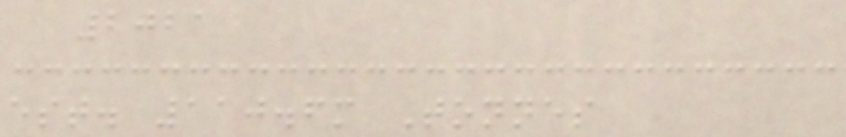2021
est. 110.6m Tonnes
